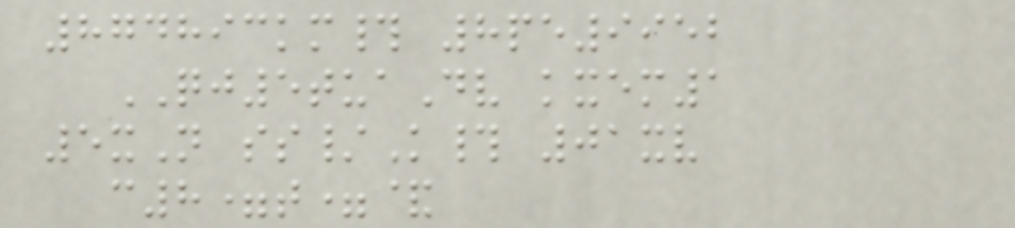874893km# 8pe9952
QJ5tuaDv kxem1
5xN ss/K# 01xv
c8=t=&
